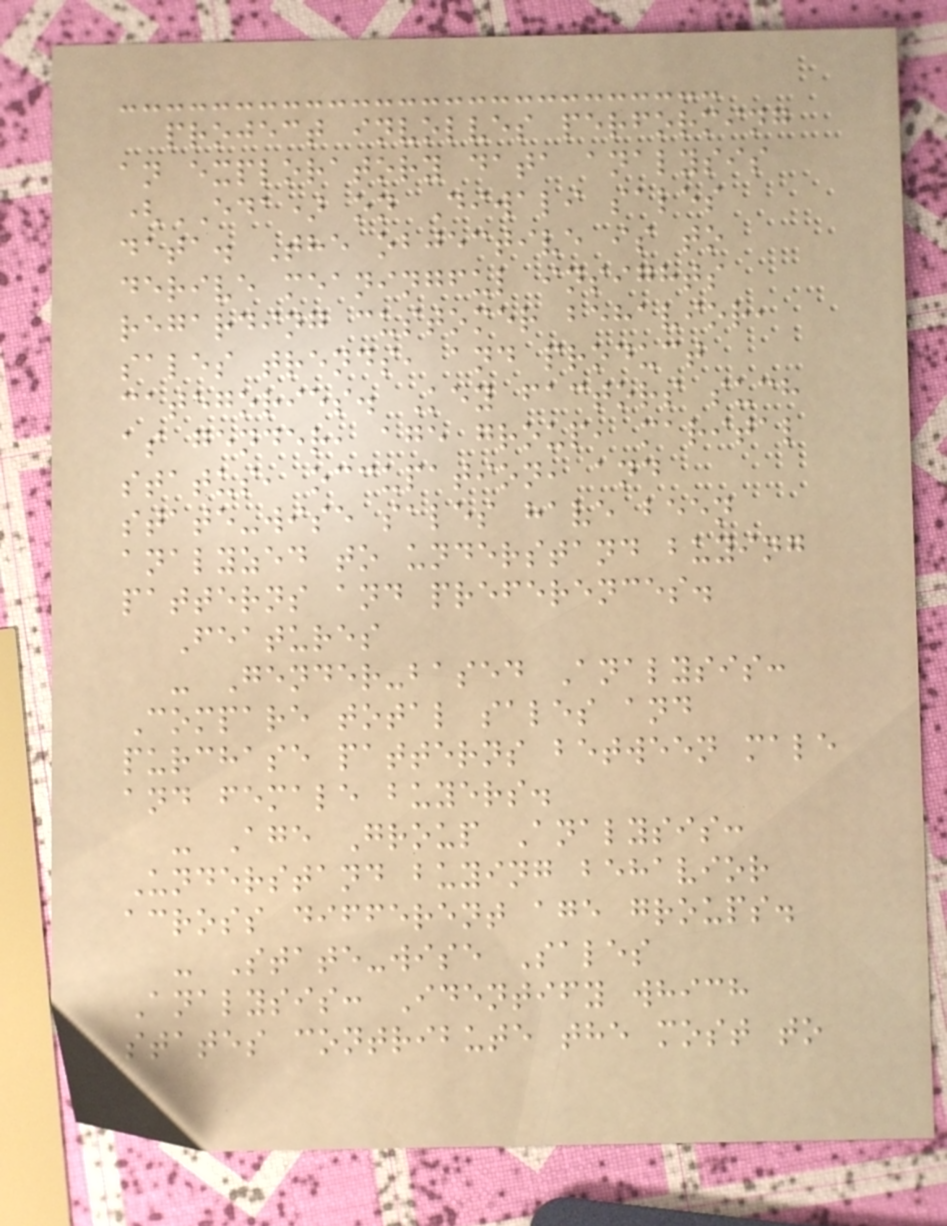project involves performing
an exploratory data analysis
(EDA) on Diwali sales
data. The objective is to
derive meaningful insights
regarding customer behavior,
sales trends, and product
categories. Key factors such
as gender, age group, marital
status, occupation, and
state-wise sales have been
analyzed to understand buying
patterns and preferences.
Features
- Gender-based Analysis:
Compare total sales and
purchase patterns between male
and female buyers.
- Age Group Analysis:
Understand buying behavior
across different age groups.
- State-wise Sales
Analysis: Identify which
states contribute the most to
